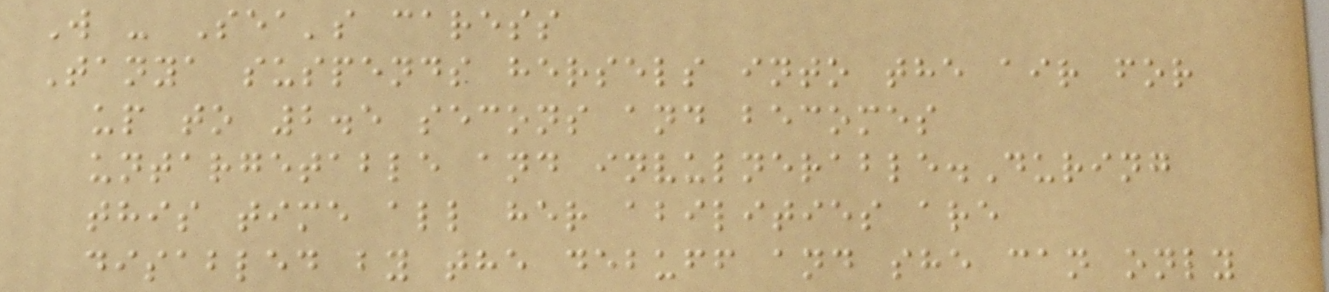W - Sea's caress
Tanya suspends hersels into the air for
up to 2.5 secons and becomes
untargetable and invulnerable.During
this time all her abilities are
disabled by the debuff and she can only
